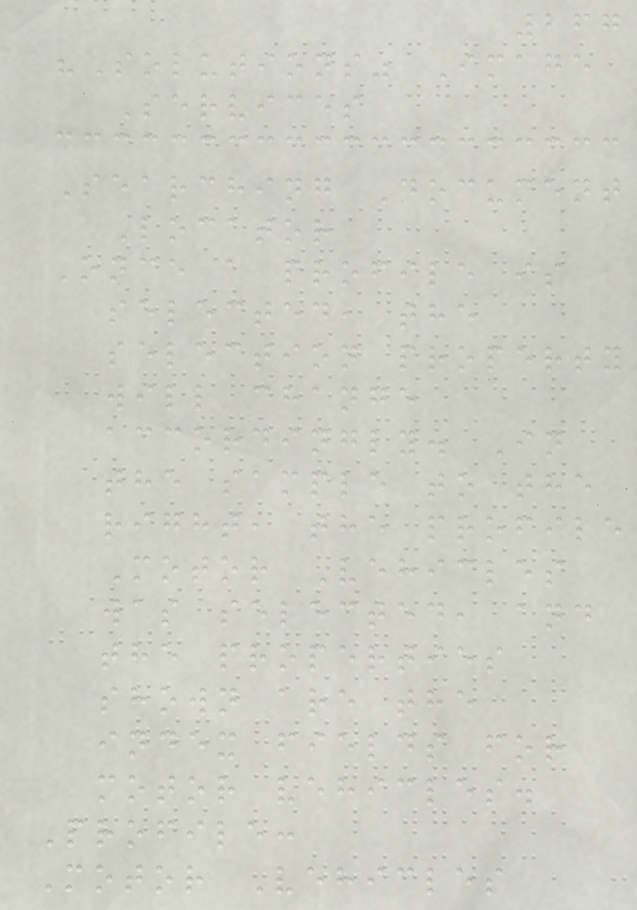267
"Solutions" Image
Services
Searching Document
Locator
Once a profile is
selected, the
selection property
will change
accordingly. In
the sample to the
right, the profile
Motor Vehicles
was selected, and
the properties
shown are the
index fields for
motor vehicles.
Profile:
Motor Vehicles
